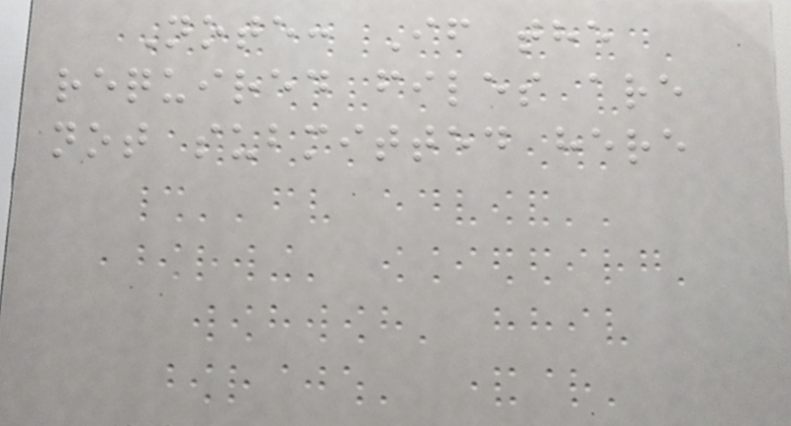Note: If the
required files are
not submitted here
